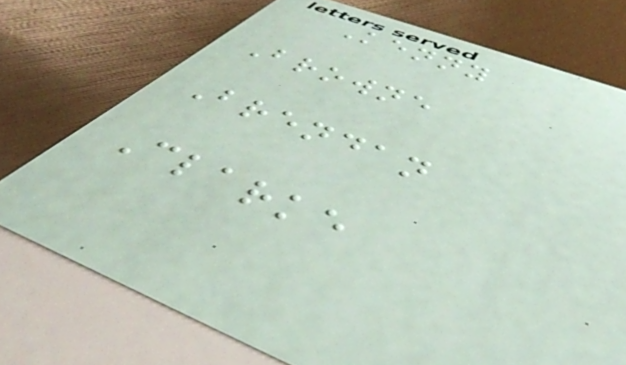Kenny
Browne
Brendan
Clarke
